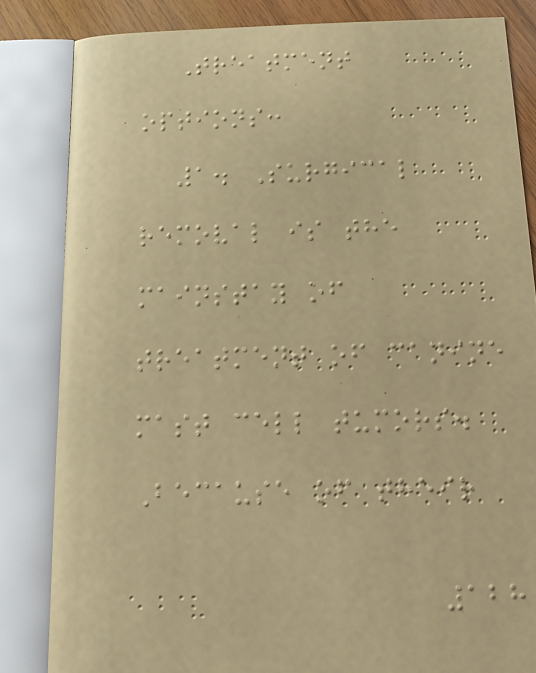Treatment
options:
1. Surgical
removal is the
mainstay of
treatment of canine
mast cell tumors.
Because of their
128
